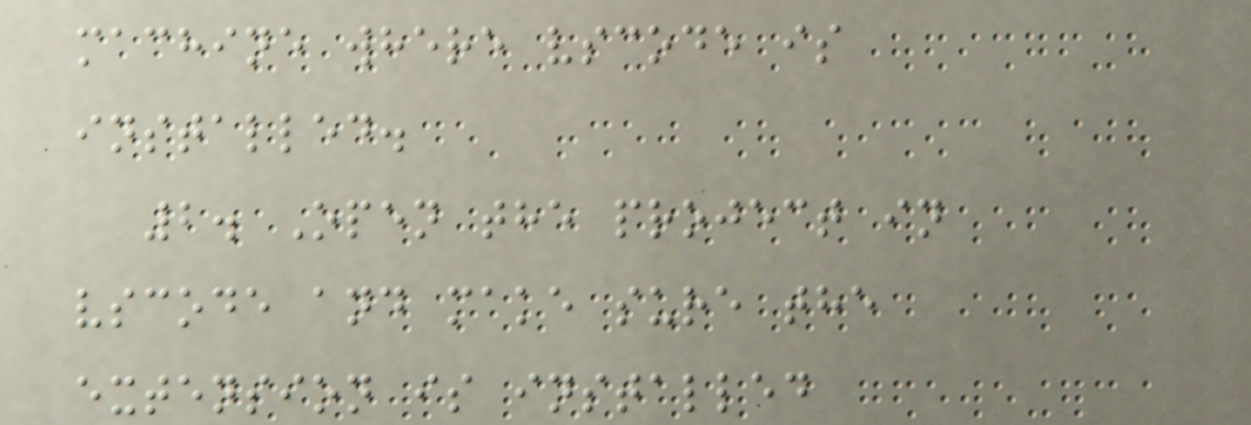machine where vscode is
installed.
2. Open the project in
vscode and make sure the
extension is installed
